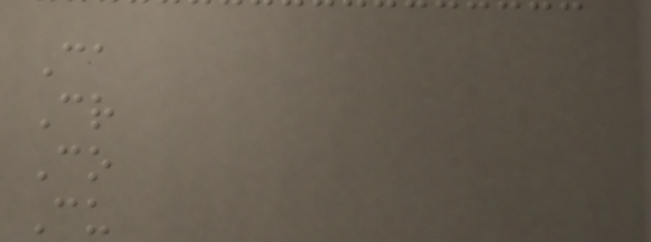Ca
Cr
Co
Cu
